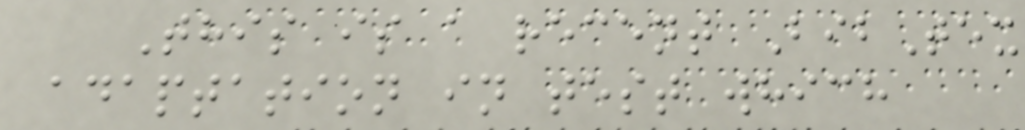This is a recent BibTex
adaptation in test which
